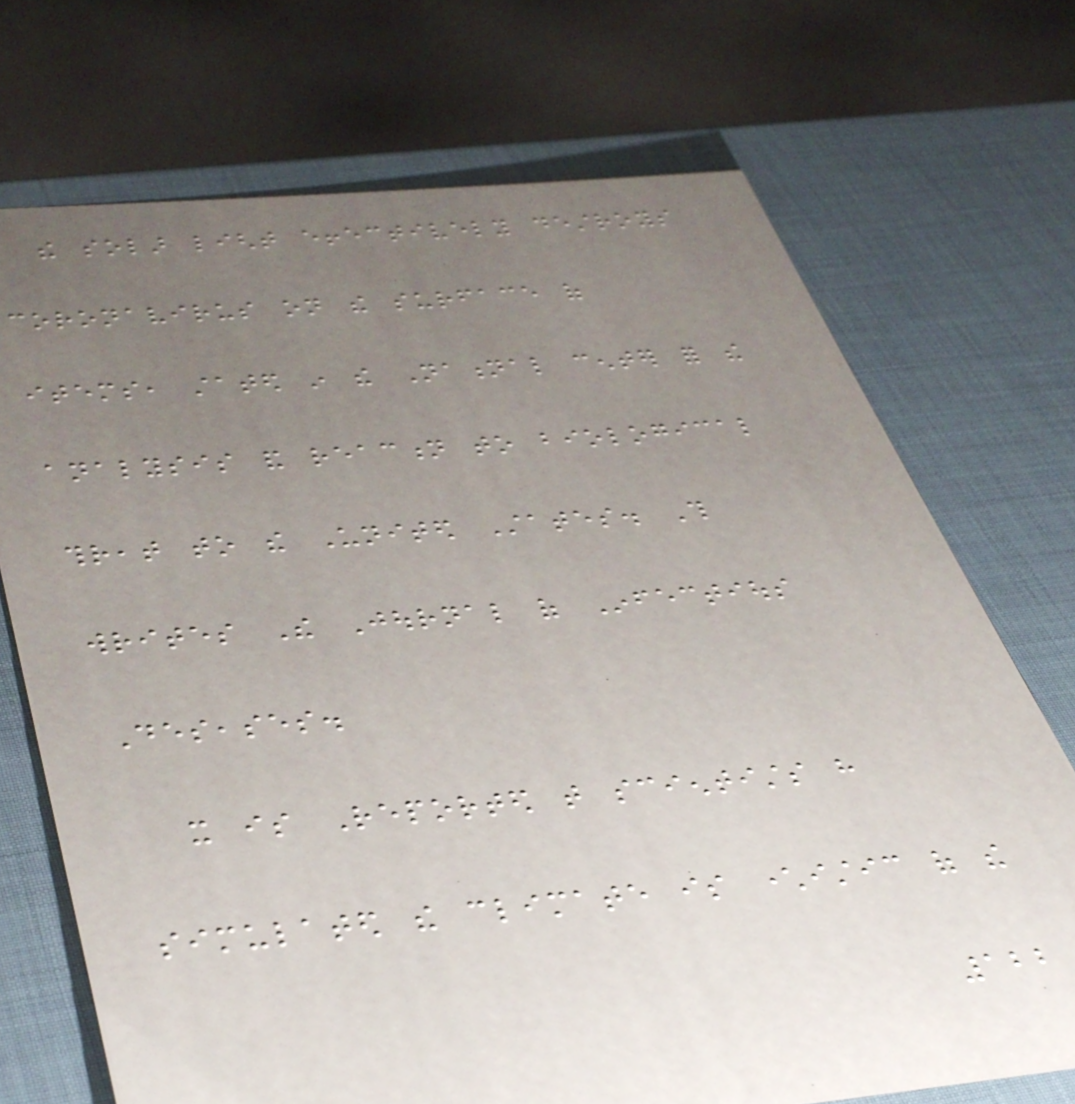the solar light effectively destroys
coronavirus on the surface of
items, stated in the National center for the
analysis and reaction to biological
threat to the United States. This
writes The Journal of Infectious
Deseases.
it is Reported that scientists have
simulated the climate is characteristic of the
122
